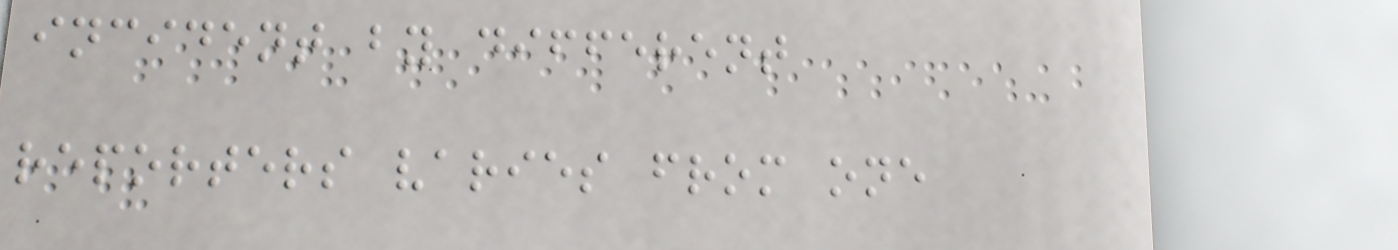incident by different
reporters varies from one
